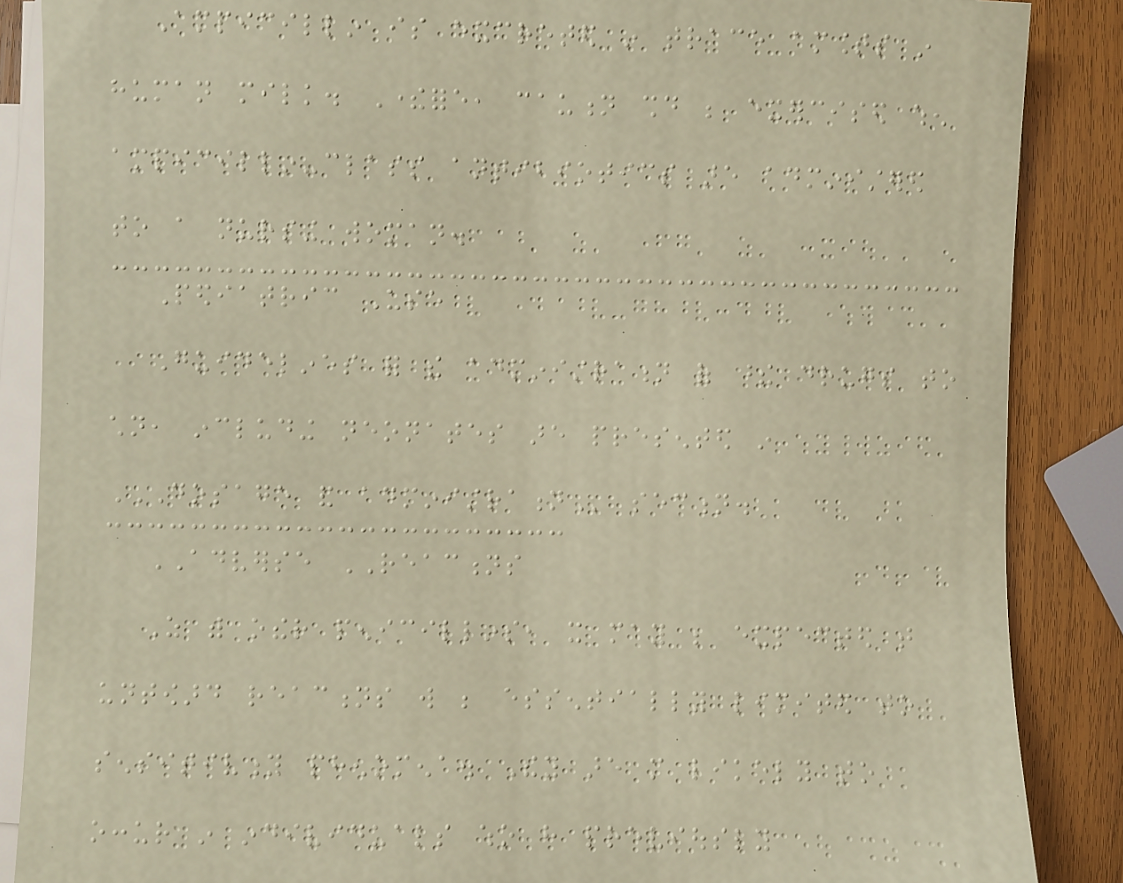Ampicillin is excreted in trace amounts in
human milk. Therefore, caution should be exercised when
ampicillin-class antibiotics are administered
to a nursing woman.
Pediatric Use
Guidelines for the administration of these drugs to
children, including neonates are presented in
DOSAGE AND ADMINISTRATION section.
ADVERSE REACTIONS
As with other penicillins, it may be expected that
untoward reactions will be essentially limited to
sensitivity phenomena. They are more likely to
occur in individuals who have previously
